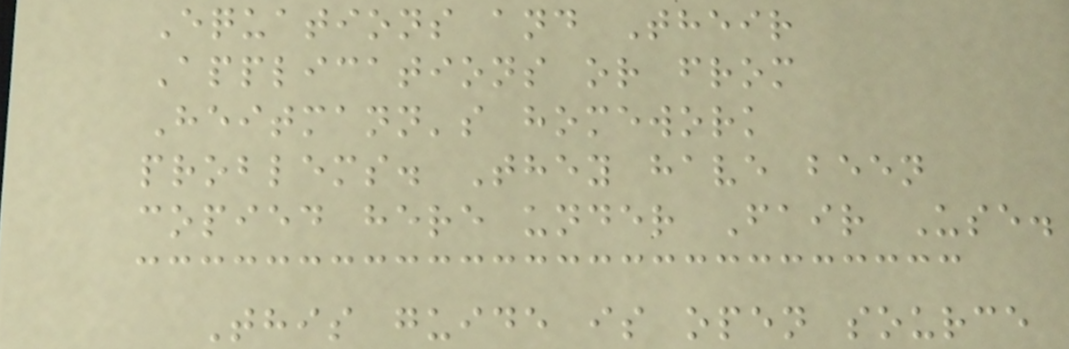Equations and Their
Applications or from
Heitmann's homework
problems. They have been
copied here under Fair Use.
This guide is open source
